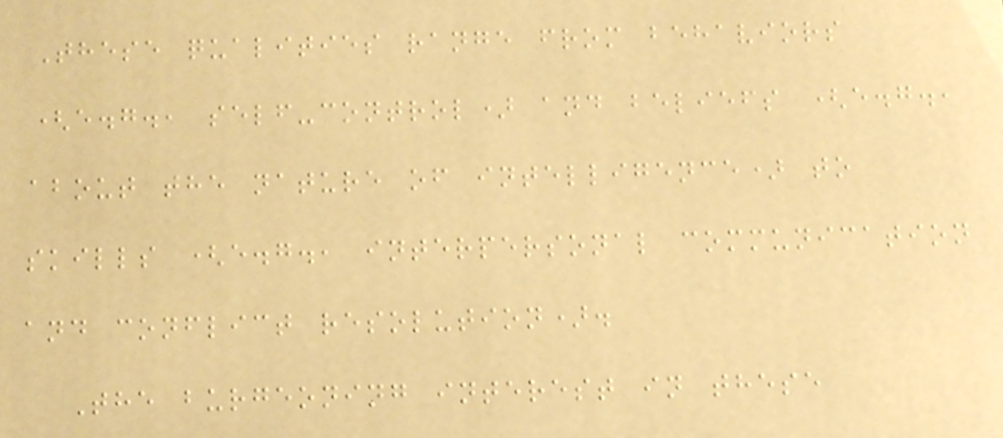These qualities range from behaviors
(e.g., self-control) and beliefs (e.g.,
about the nature of intelligence) to
skills (e.g., interpersonal communication
and conflict resolution).
The burgeoning interest in these
